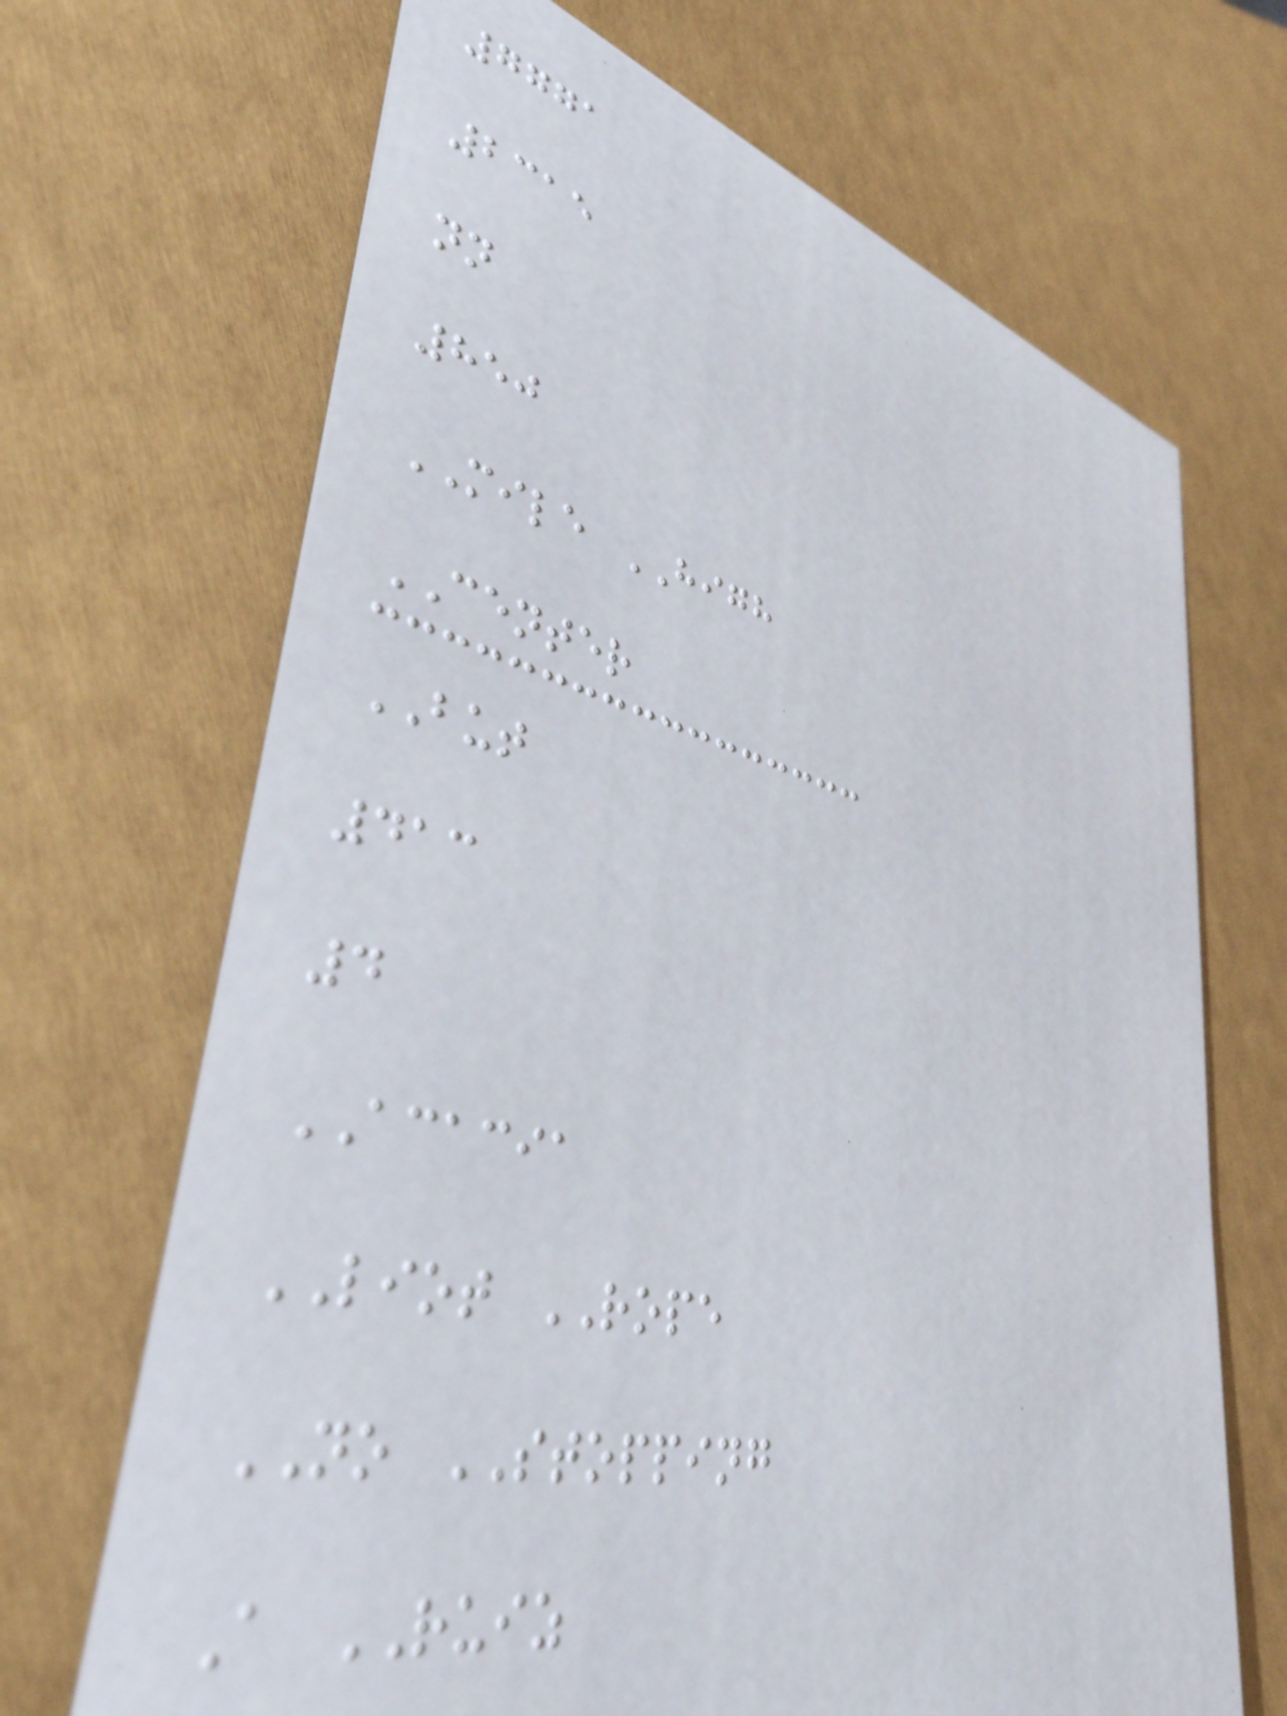7771
2315
nn
850
MILE HIGH
CENTER
BUT
413
4
ACACIA
LIOT ROPE
NO STOPPING
A RUIZ
